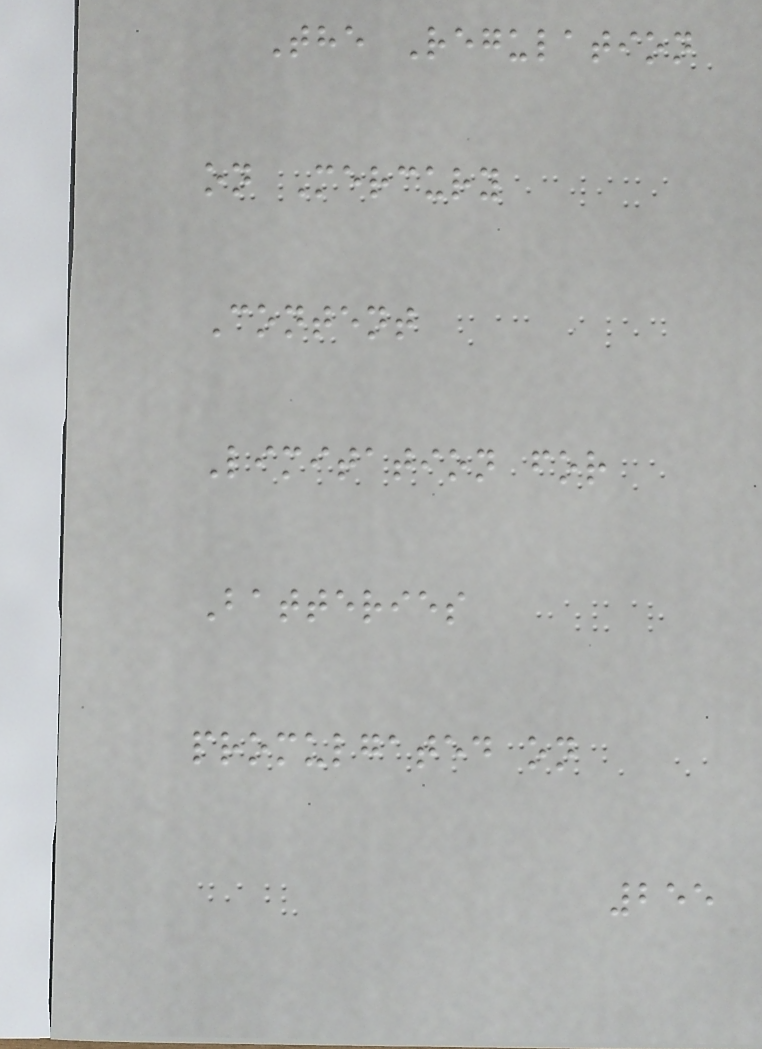The Regulation
on Mercury
Content
Limitation for
Batteries
promulgated on
255
